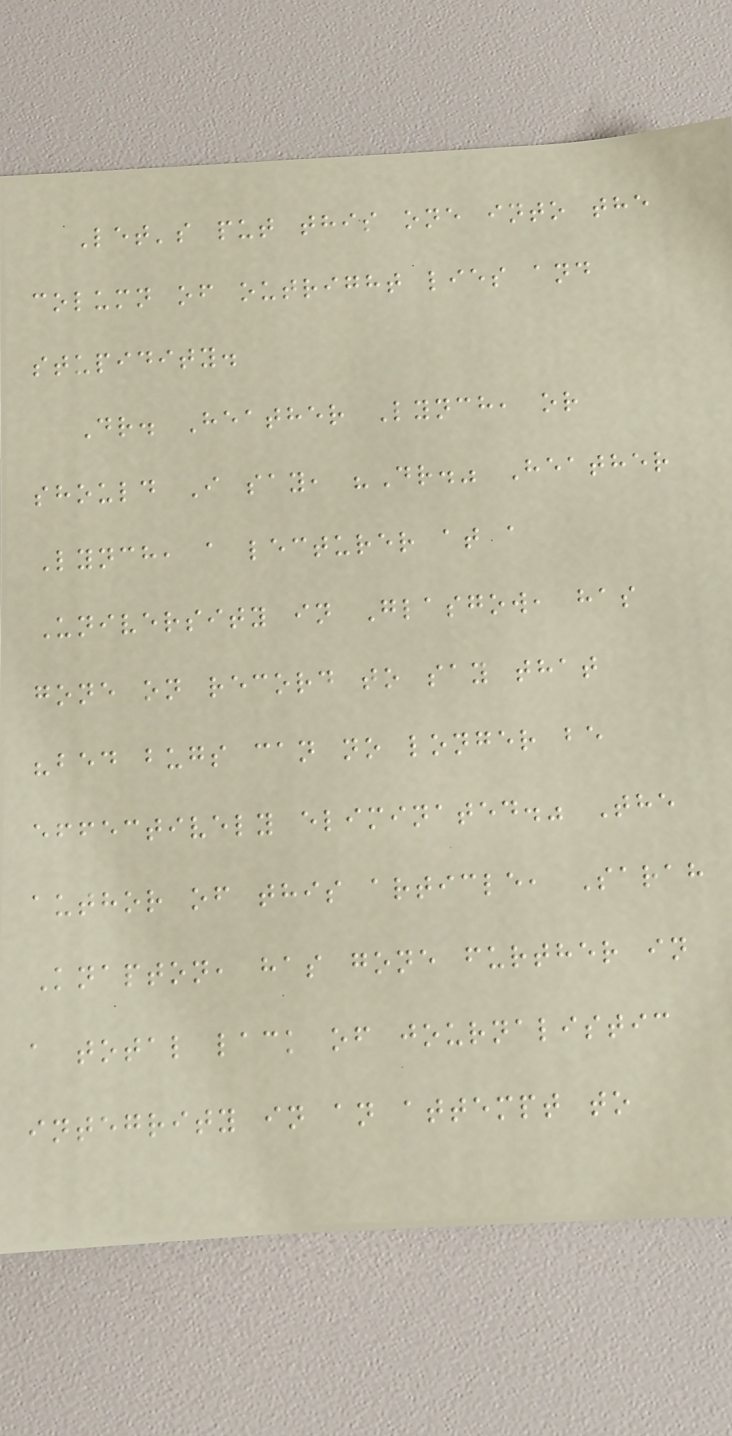Let's put this one into the
column of outright lies and
stupidity.
Dr. Heather Lynch, or
should I say, "Dr." Heather
Lynch, a lecturer at a
University in Glasgow, has
gone on record to say that
"bed bugs can no longer be
effectively eliminated." The
author of this article, Sarah
Knapton, has gone further in
a total lack of journalistic
integrity in an attempt to
